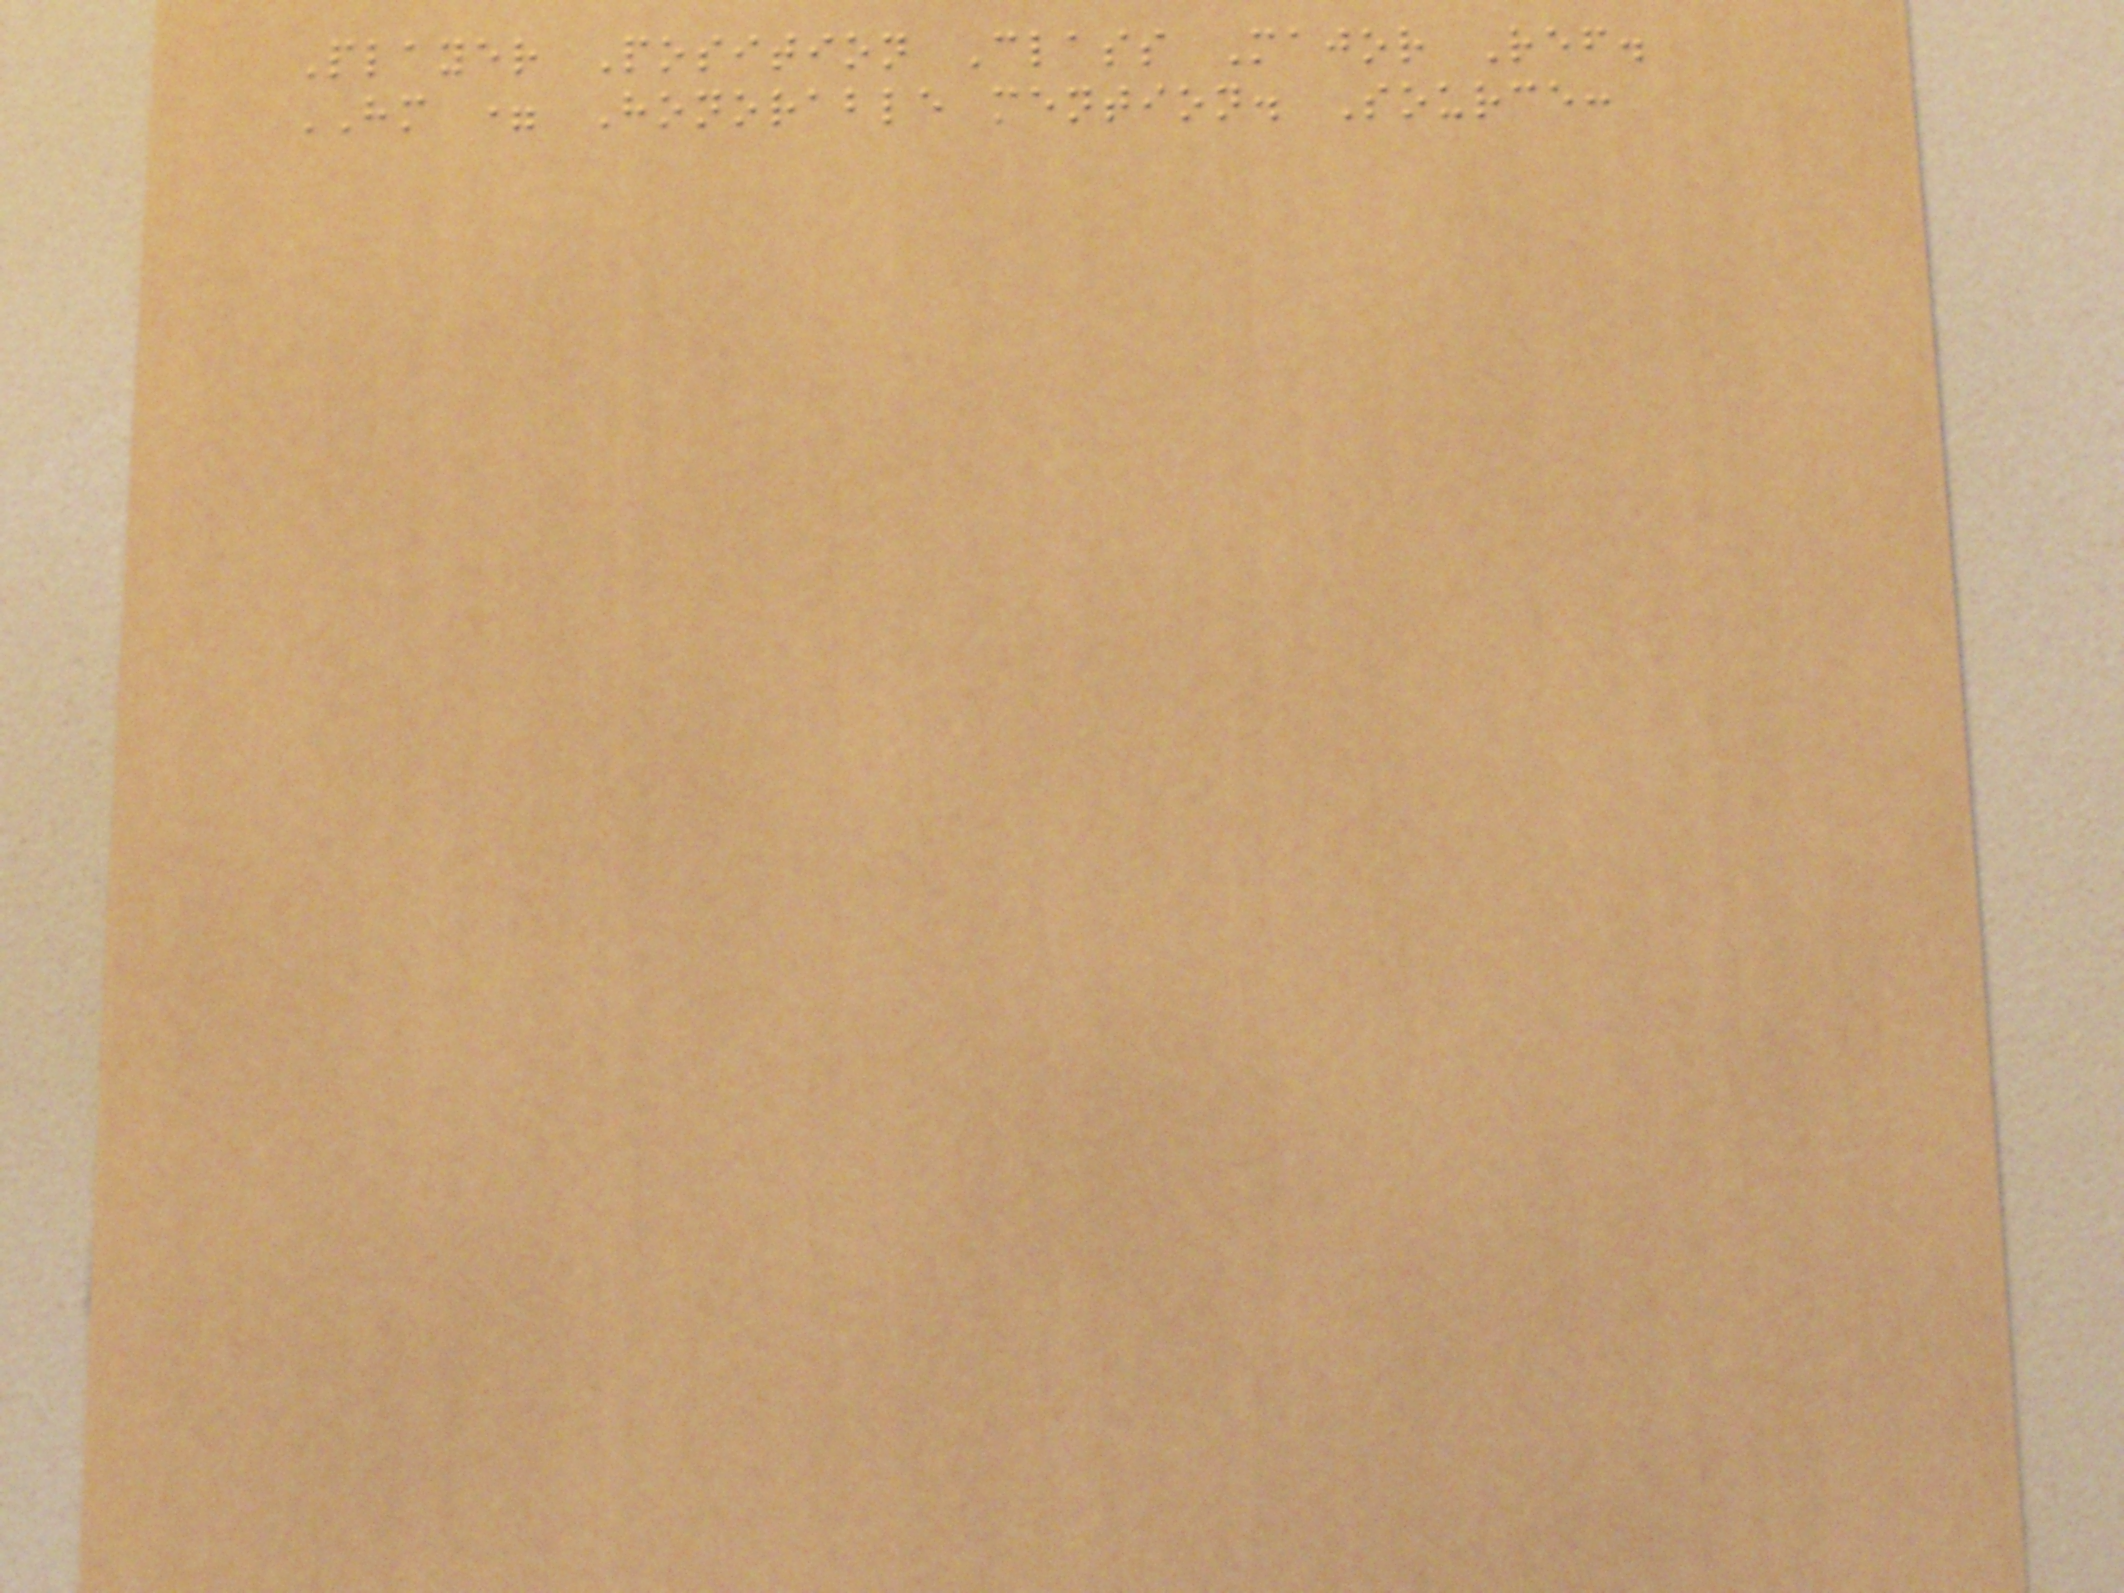Player Position Class Major Ref.
HM = Honorable mention. Source:
